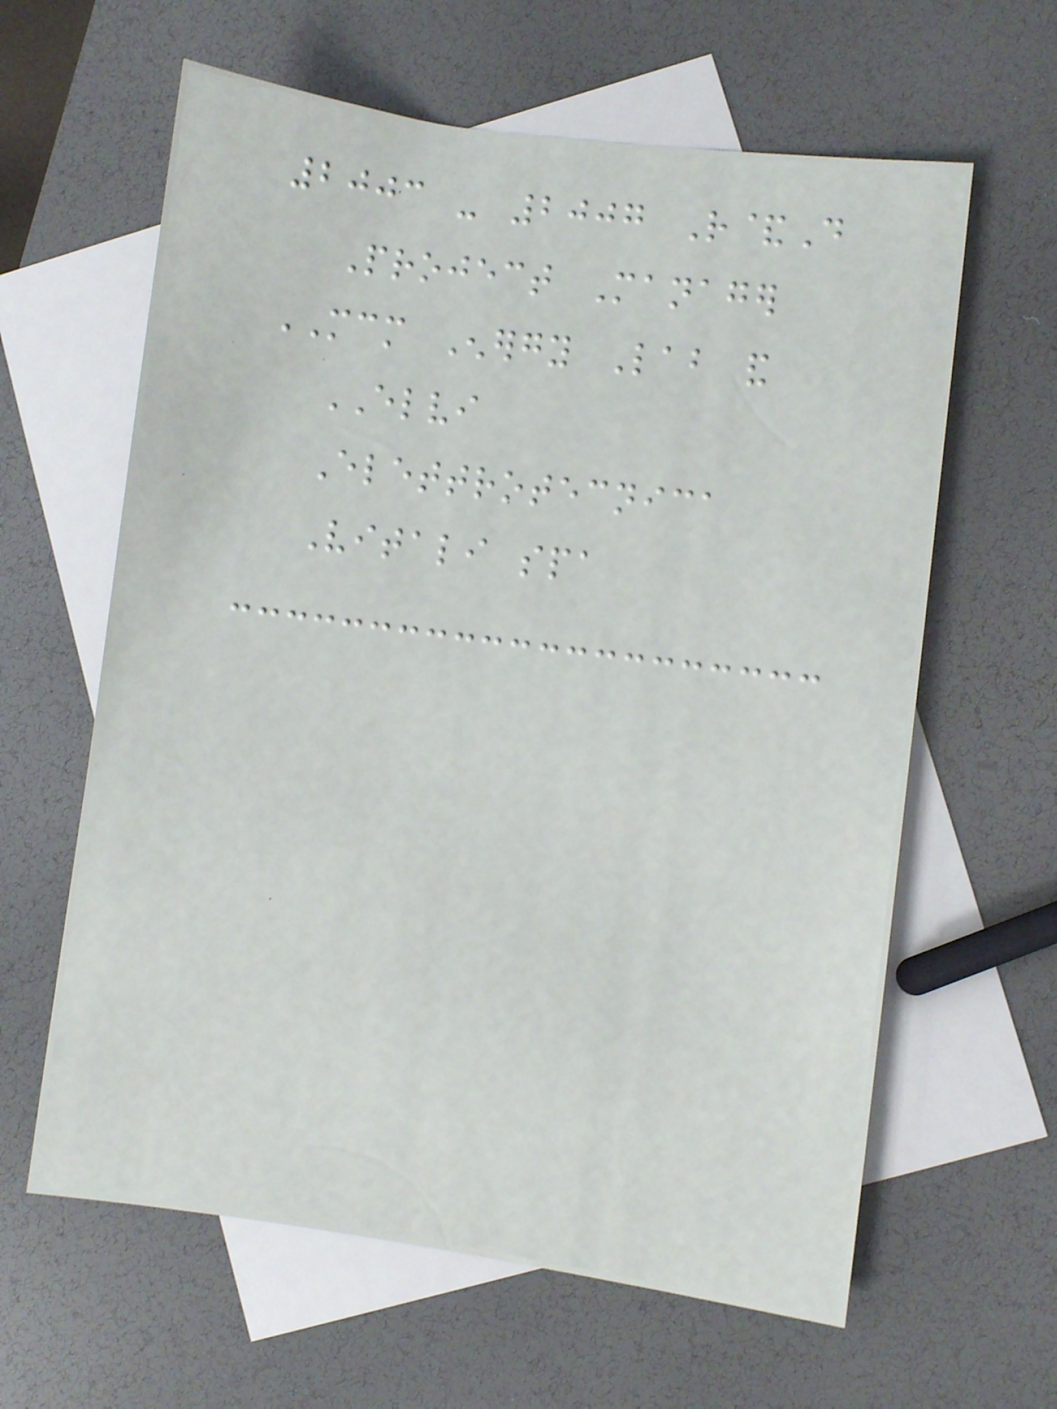2003 - 2007 R&D
Project Manager
MCM Energy Lab and
ELVI
Elettrotecnica
Vitali spa
